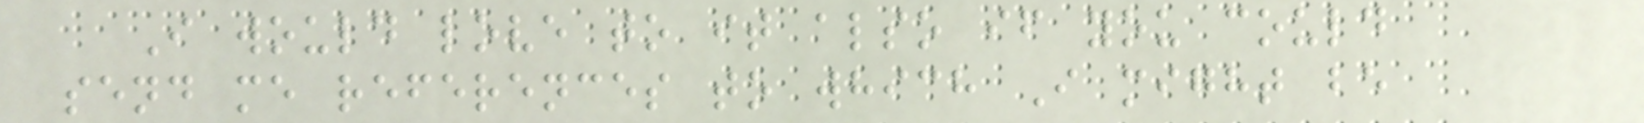I would love to it also if you could
send me references to which I might be
